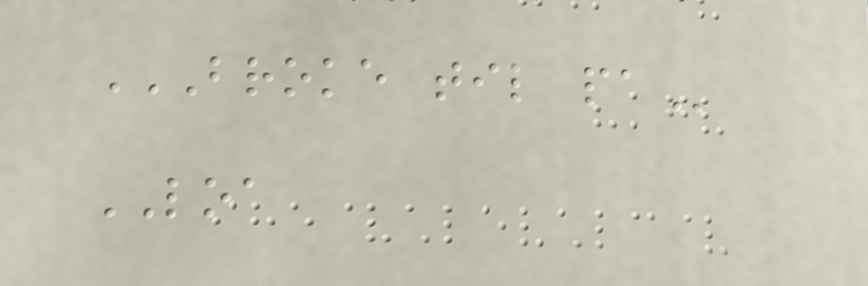BROKE TIL PA
LOA
